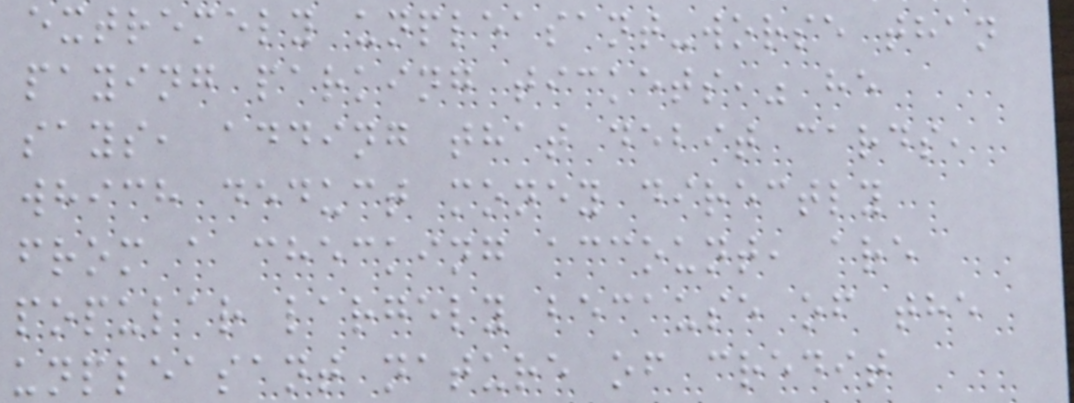extremely unpleasant-worse than
paying parking tickets," he
says, adding that debit cards,
which deduct money directly
from a checking account, are
popular largely because of the
unpleasant nature of credit
